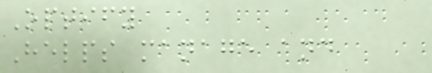Optify
Helps manage and
